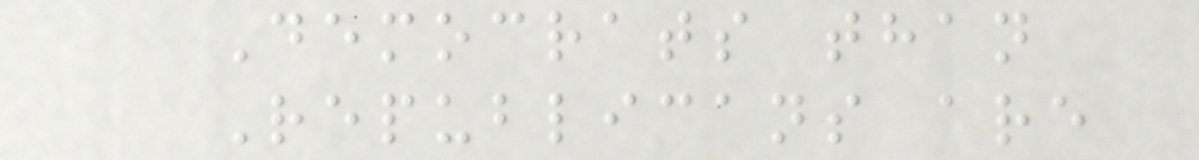Democrats than
Republicans are
